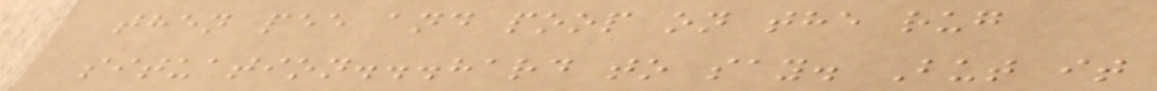then pee and poop on the rug
situation...hard to say. But it
